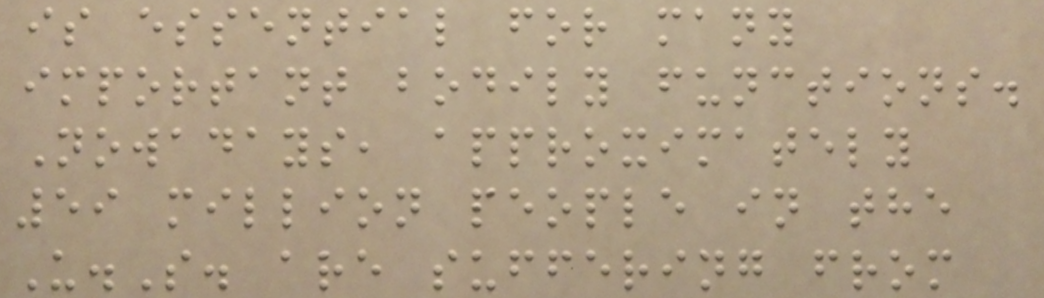is essential for many
important bodily functions.
Nowadays, approximately
59 million people in the
U.S. are suffering from
